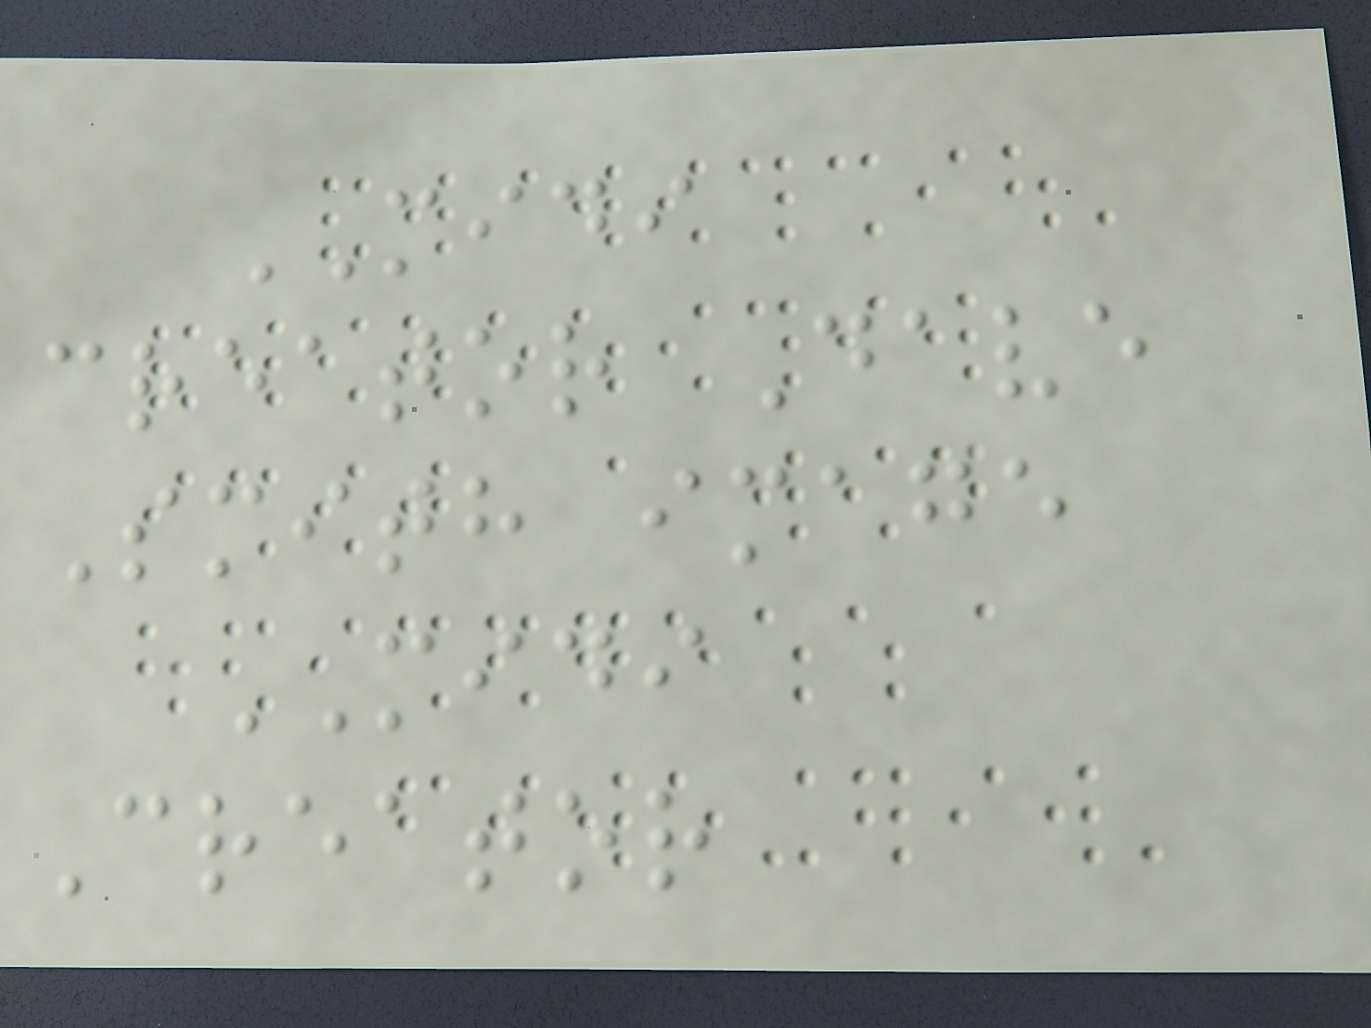MIDI
creator Dave
Smith image
MIDI
Creator
